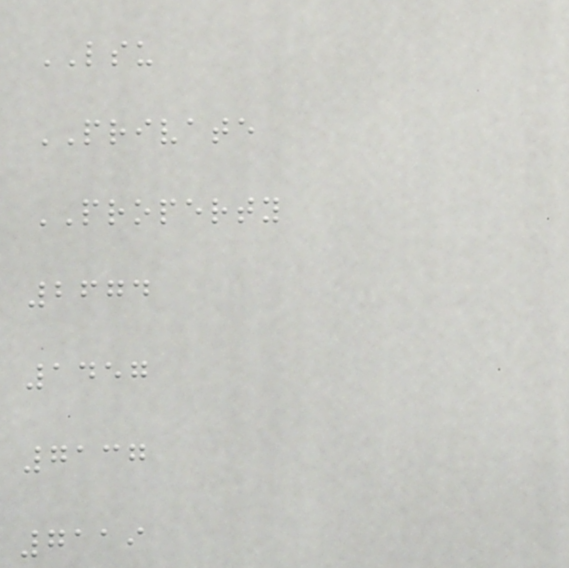LSU
PRIVATE
PROPERTY
2674
1457
7137
7119
